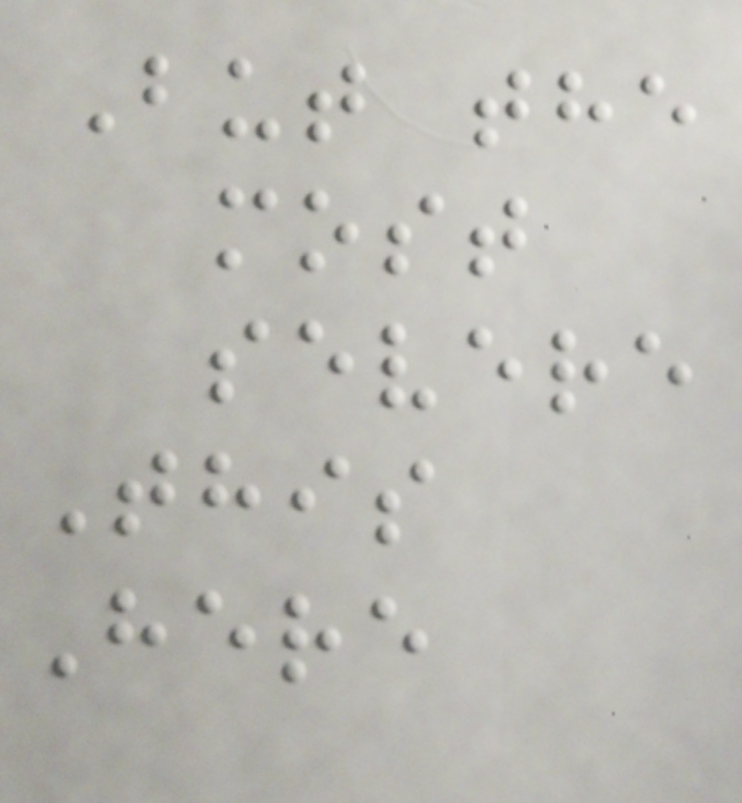But the
most
severe
This
Here
